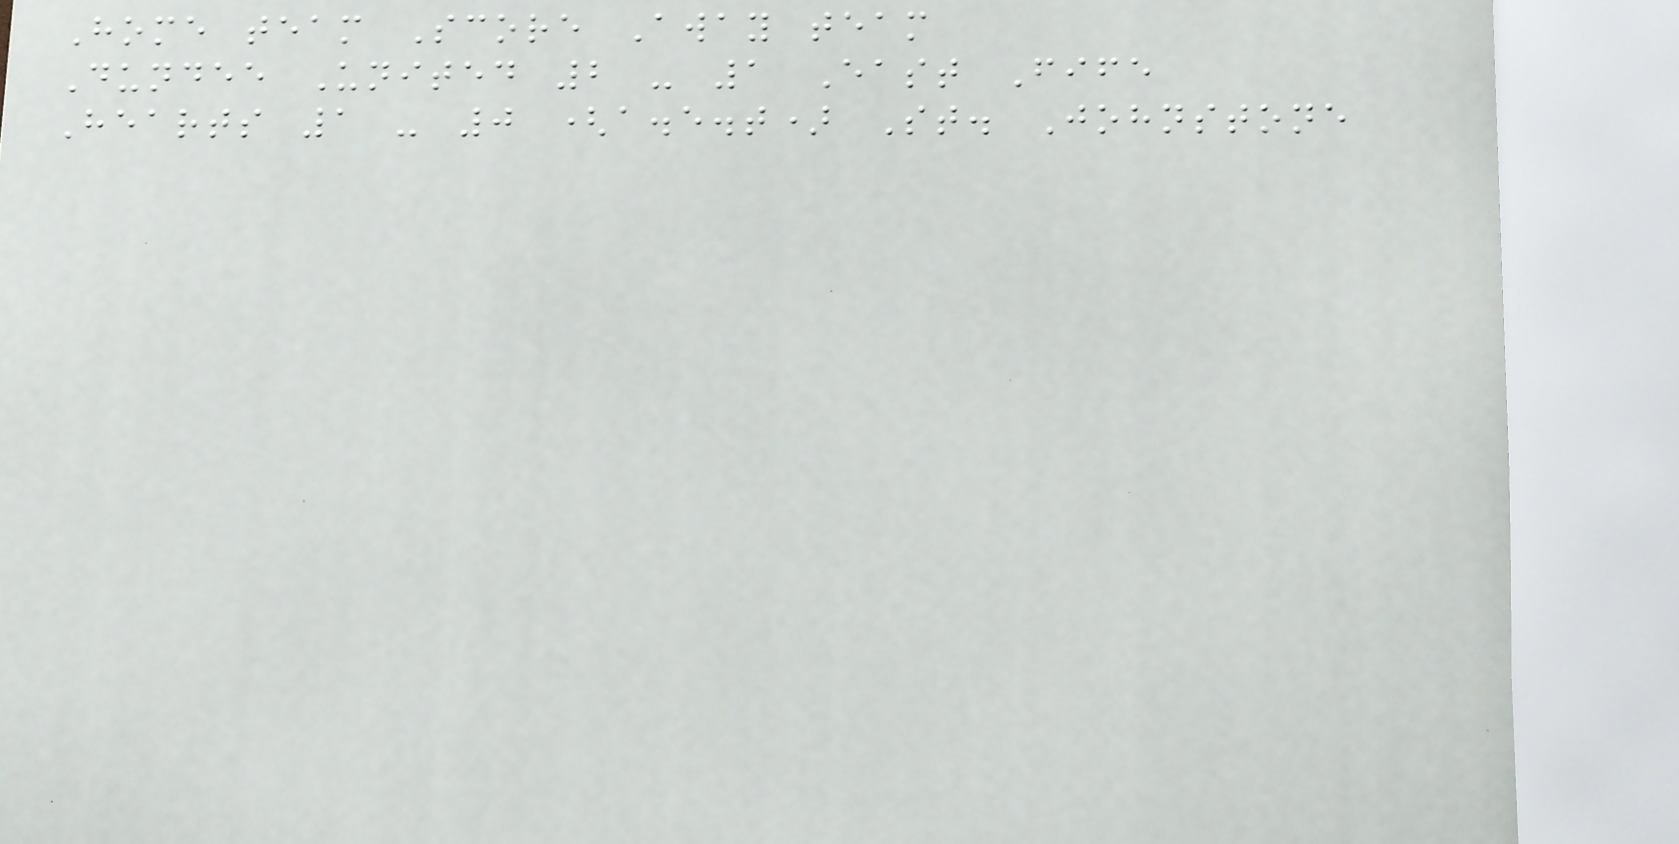Home team Score Away team
Dundee United 2 - 1 East Fife
Hearts 1 - 0 (a.e.t) St. Johnstone
